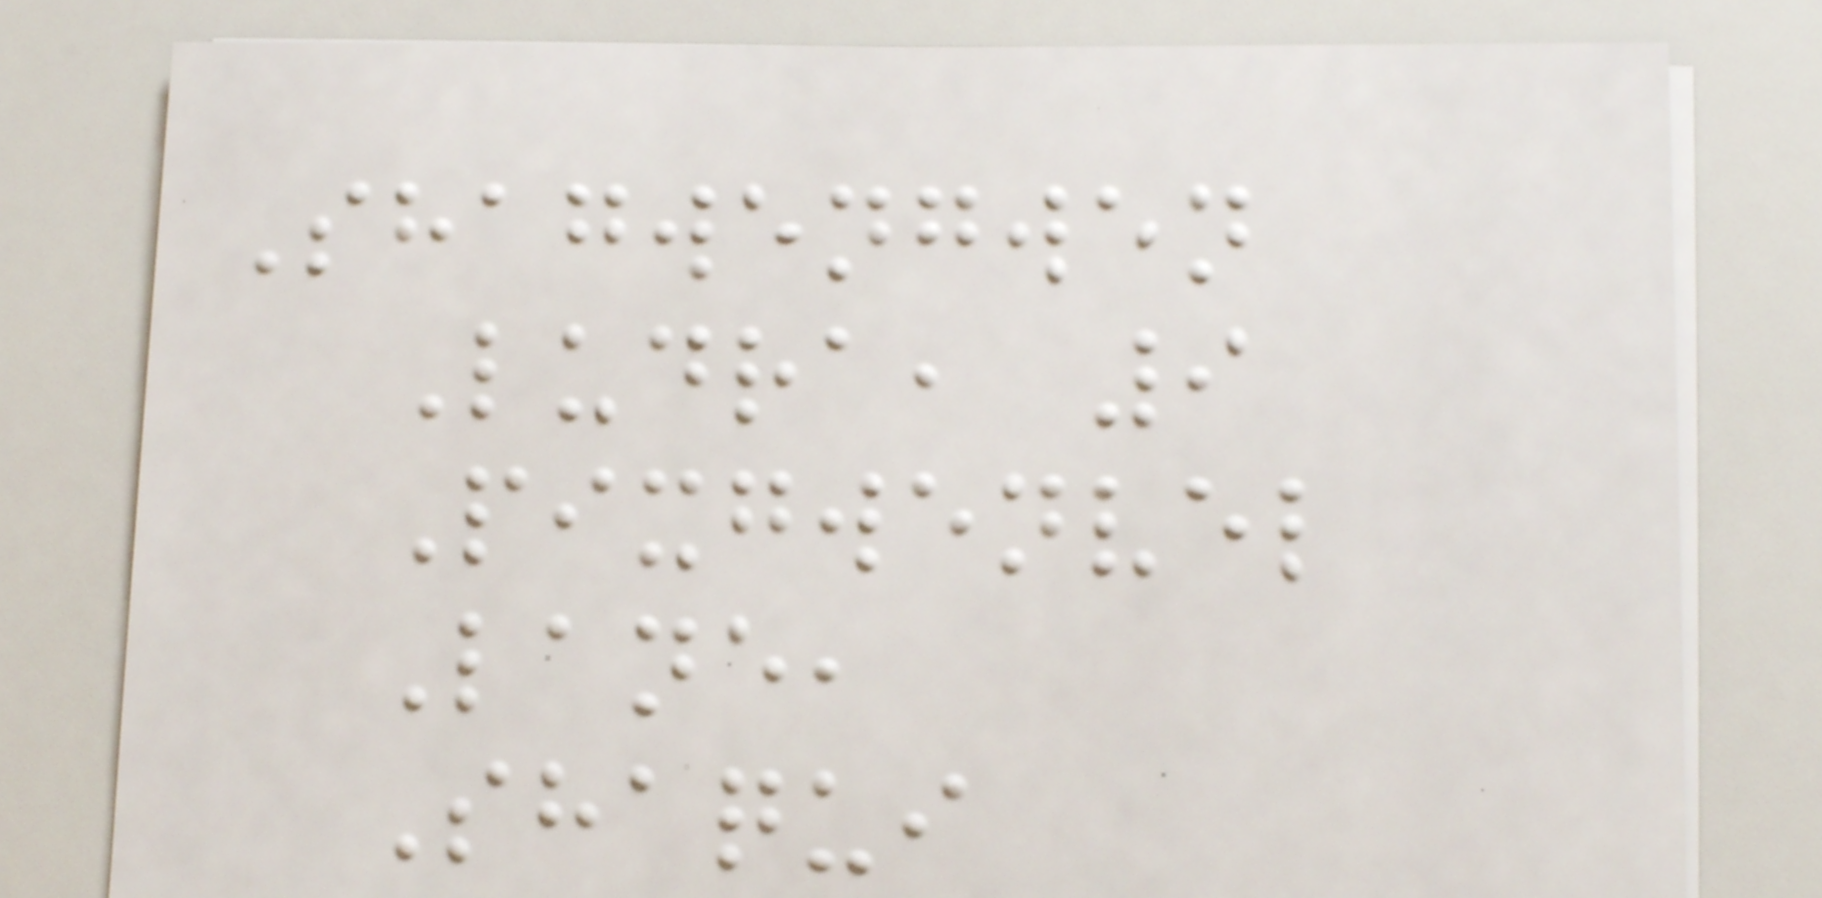Shagwengwen
Ludra, 9
Pixgwenvel
Lane,
Shaqui
